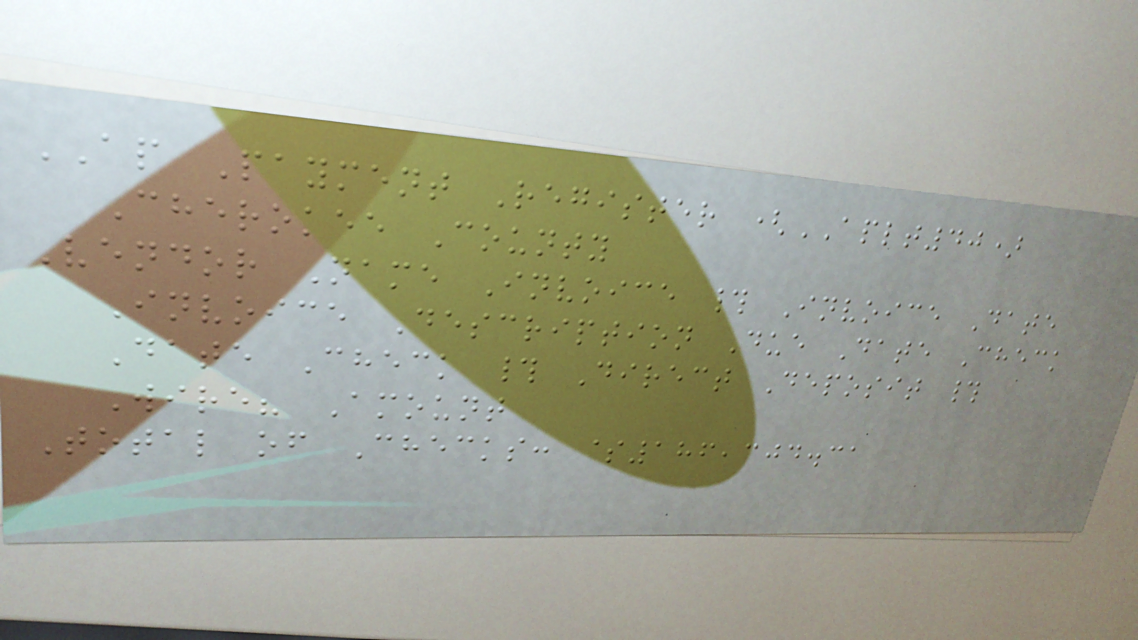AP Payment Register (APLT40)
Cherokee County
Vendor Name Invoice # Invoice Date
Invoice Description Due Date Check
Date Check # Direct Deposit #
Wire? Amount
Total of Checks: $186,304.31
